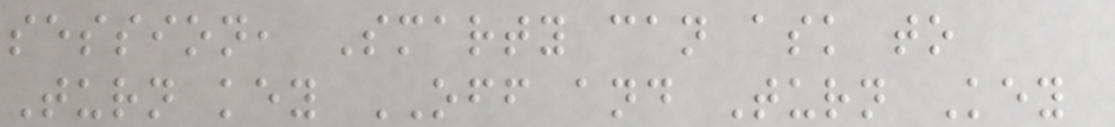session, Smarty can ask to
Turn key OFF and Turn Key
